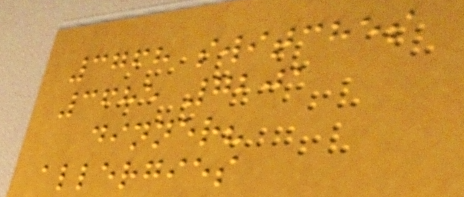3768 switches
3685 7201
dinner?
allergies
